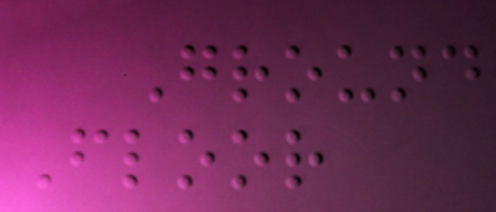Ground
Floor
